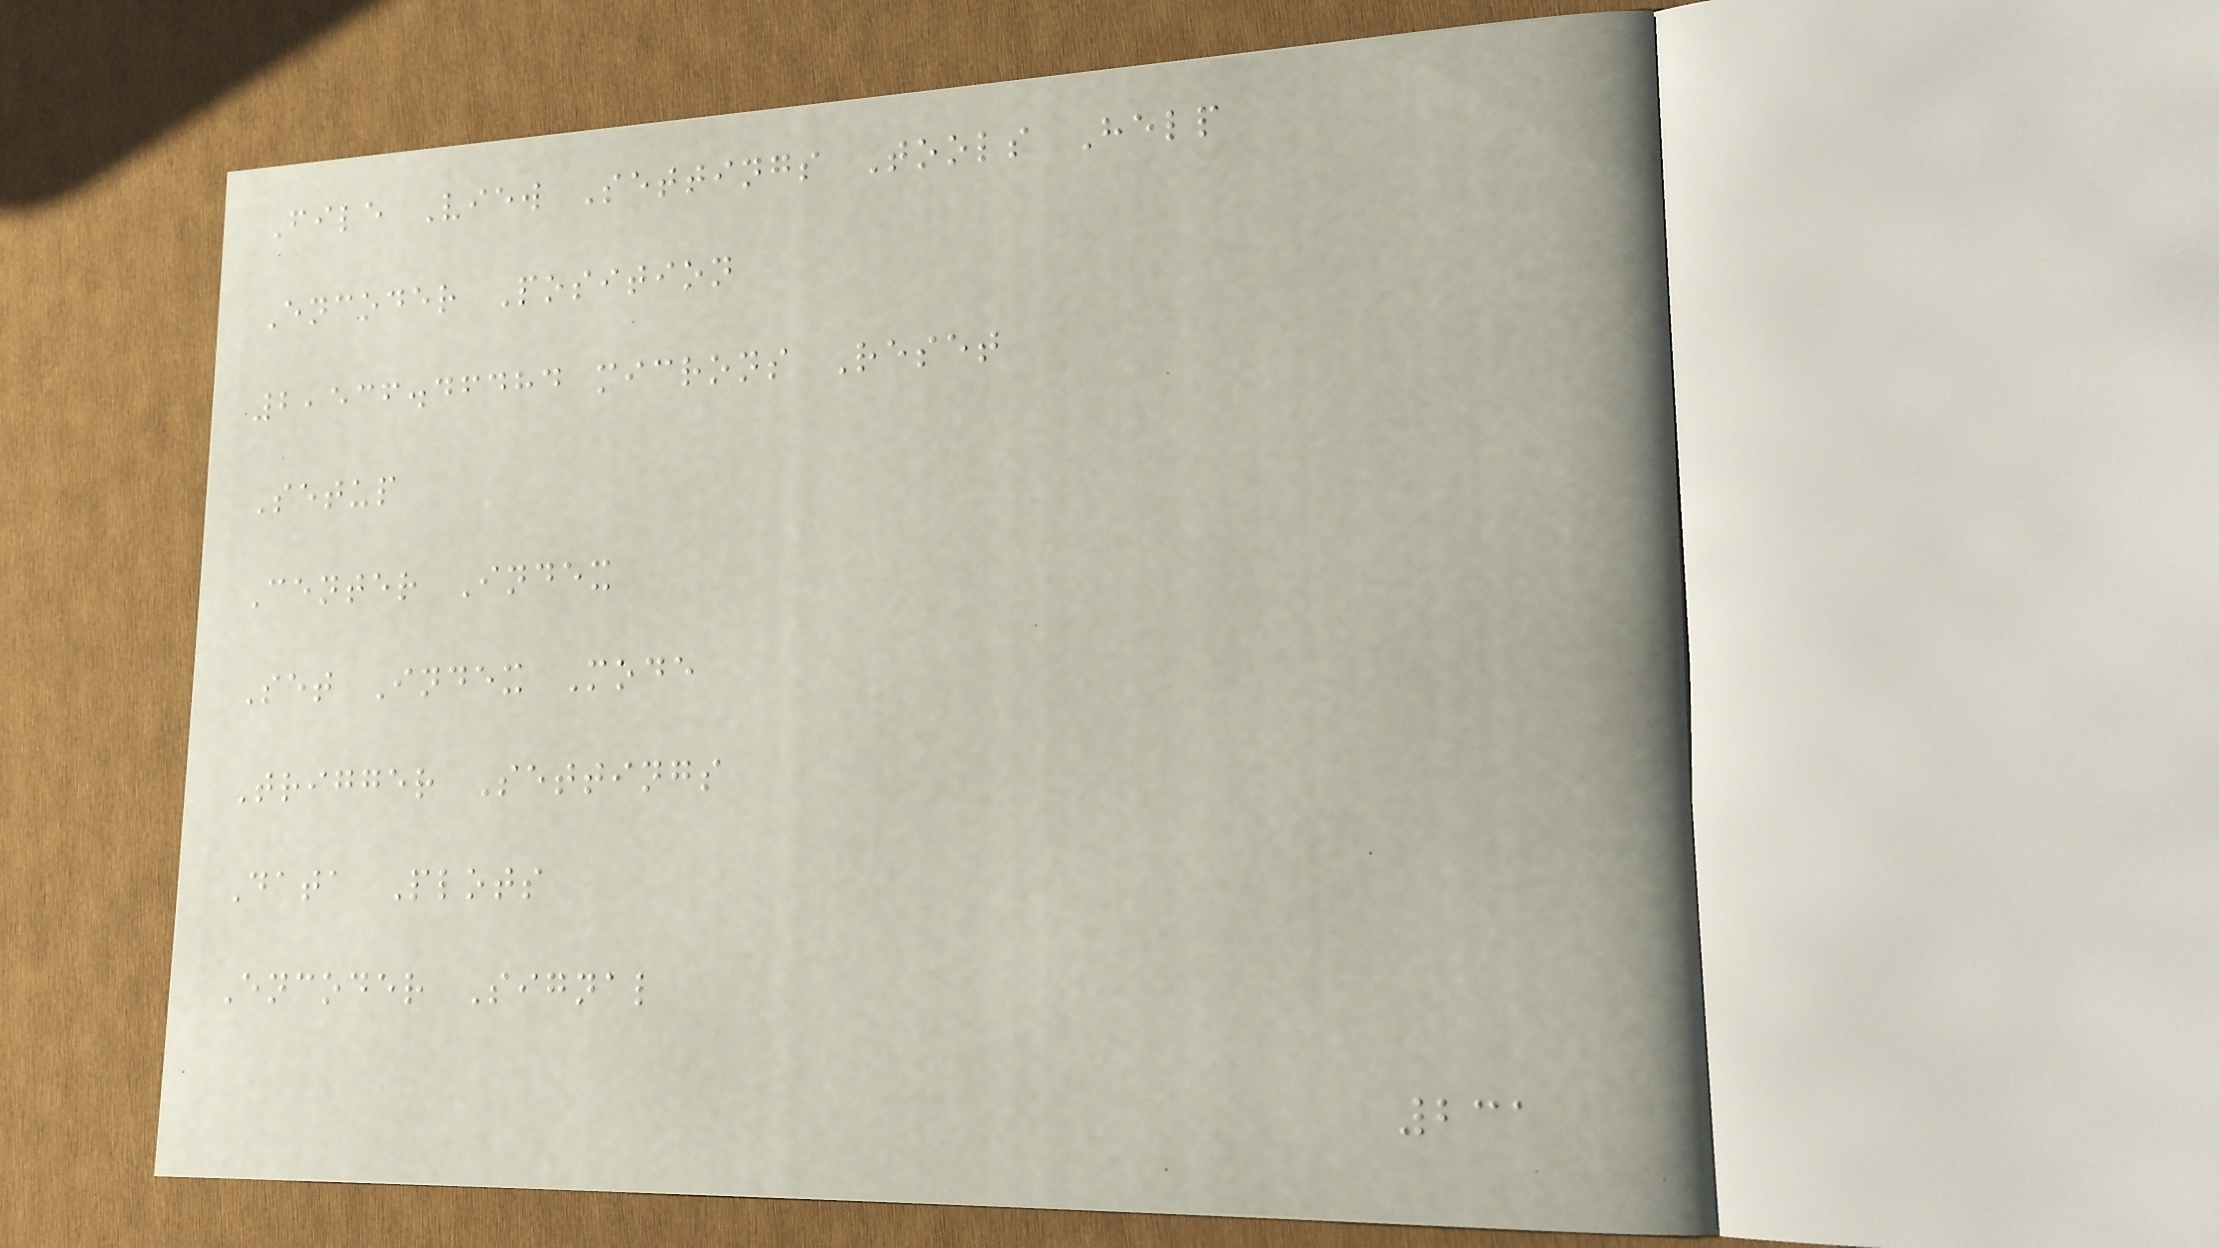File View Settings Tools Help
Encoder Position
2,536.46484 microns Reset
Setup
Center Index
Set Index Mode
Trigger Settings
Data Plots
Encoder Signal
231
